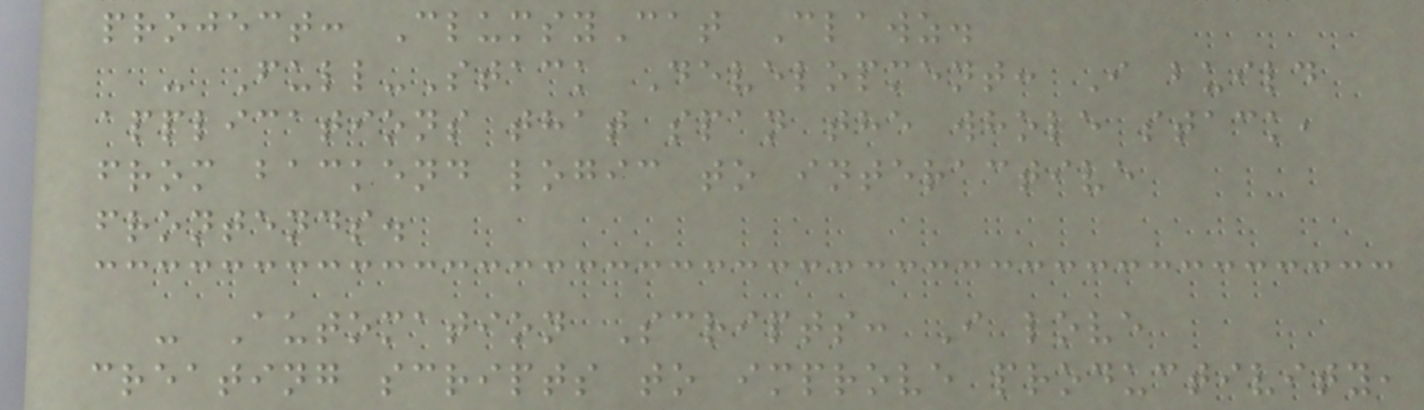project: ClumsyCat Clawz.
- Full-Stack Development: I build
applications that span the whole stack,
from backend logic to interactive
frontends.
- Automation Scripts: I love
creating scripts to improve productivity,
